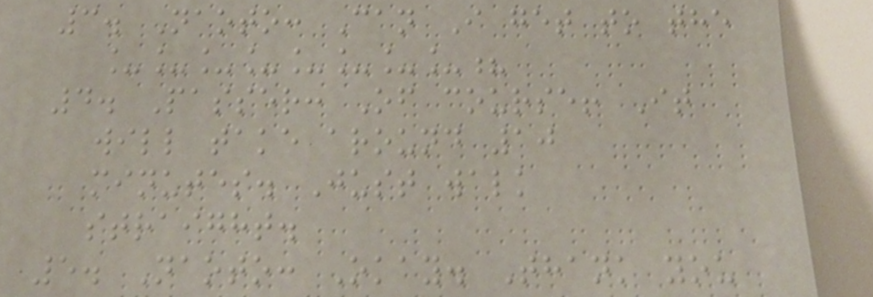3. Naoto: Can I get to the
________?
4. Passer: Of course! It
will take around 10
minutes. Just walk
straight.
5. Naoto: Okay. Thank you
